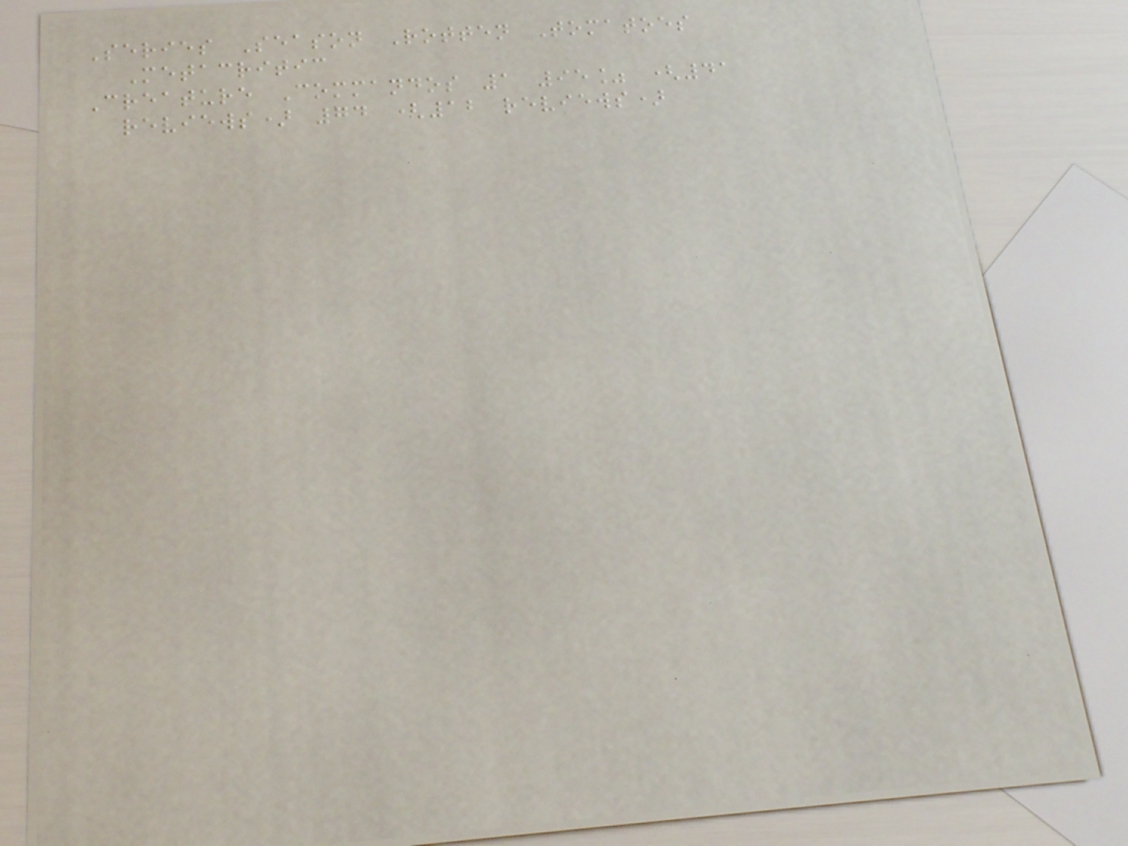Series Season Rotten Tomatoes
Metacritic
Creature Commandos 1 95% (41
reviews) 74 (12 reviews)
